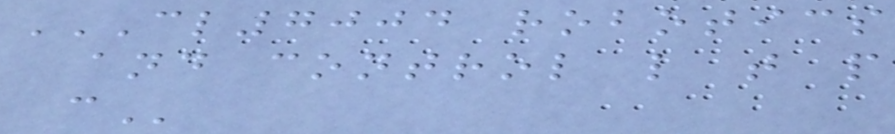CL7004 ROBOTICS
AND CONTROL L T P
C
